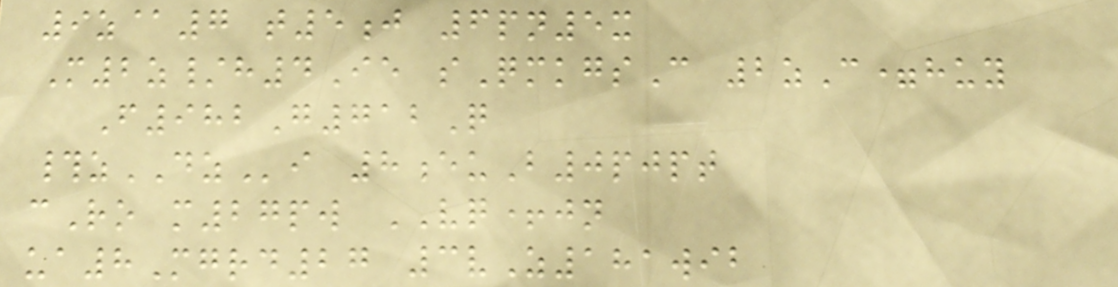9z@7 t5j 6pn5x
M2z/h4Ie sQmkgsC 2zC=huy
F982G712Q
#zDZi 8euB0pjpt
cRo m27pw VQ+jn
ua8Mgrd27 3vZ181wib
